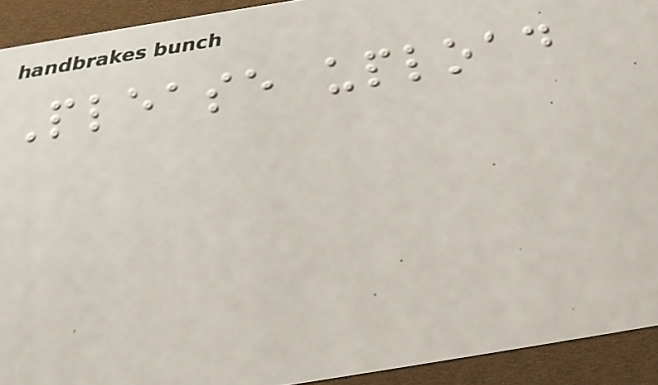Please upload
